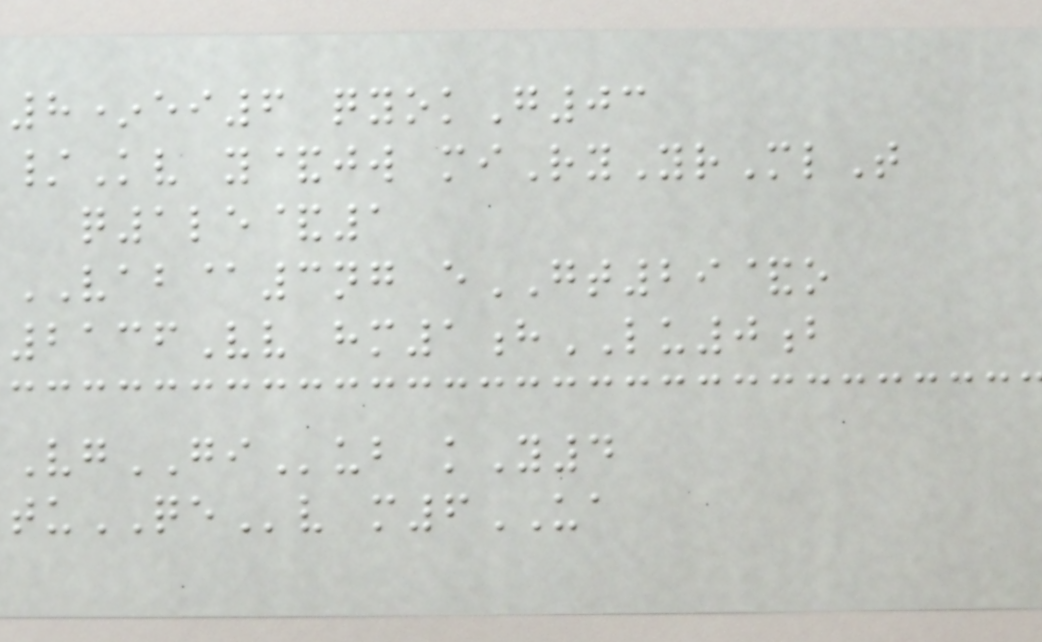8*ei6 qyokG03
/Kv y&jw miRyYrMlT
q1le&1
VAB@3ng eGT29&o
2136Vv hm1hLU0b
VgGIub kY4
tuQEv m6UA
